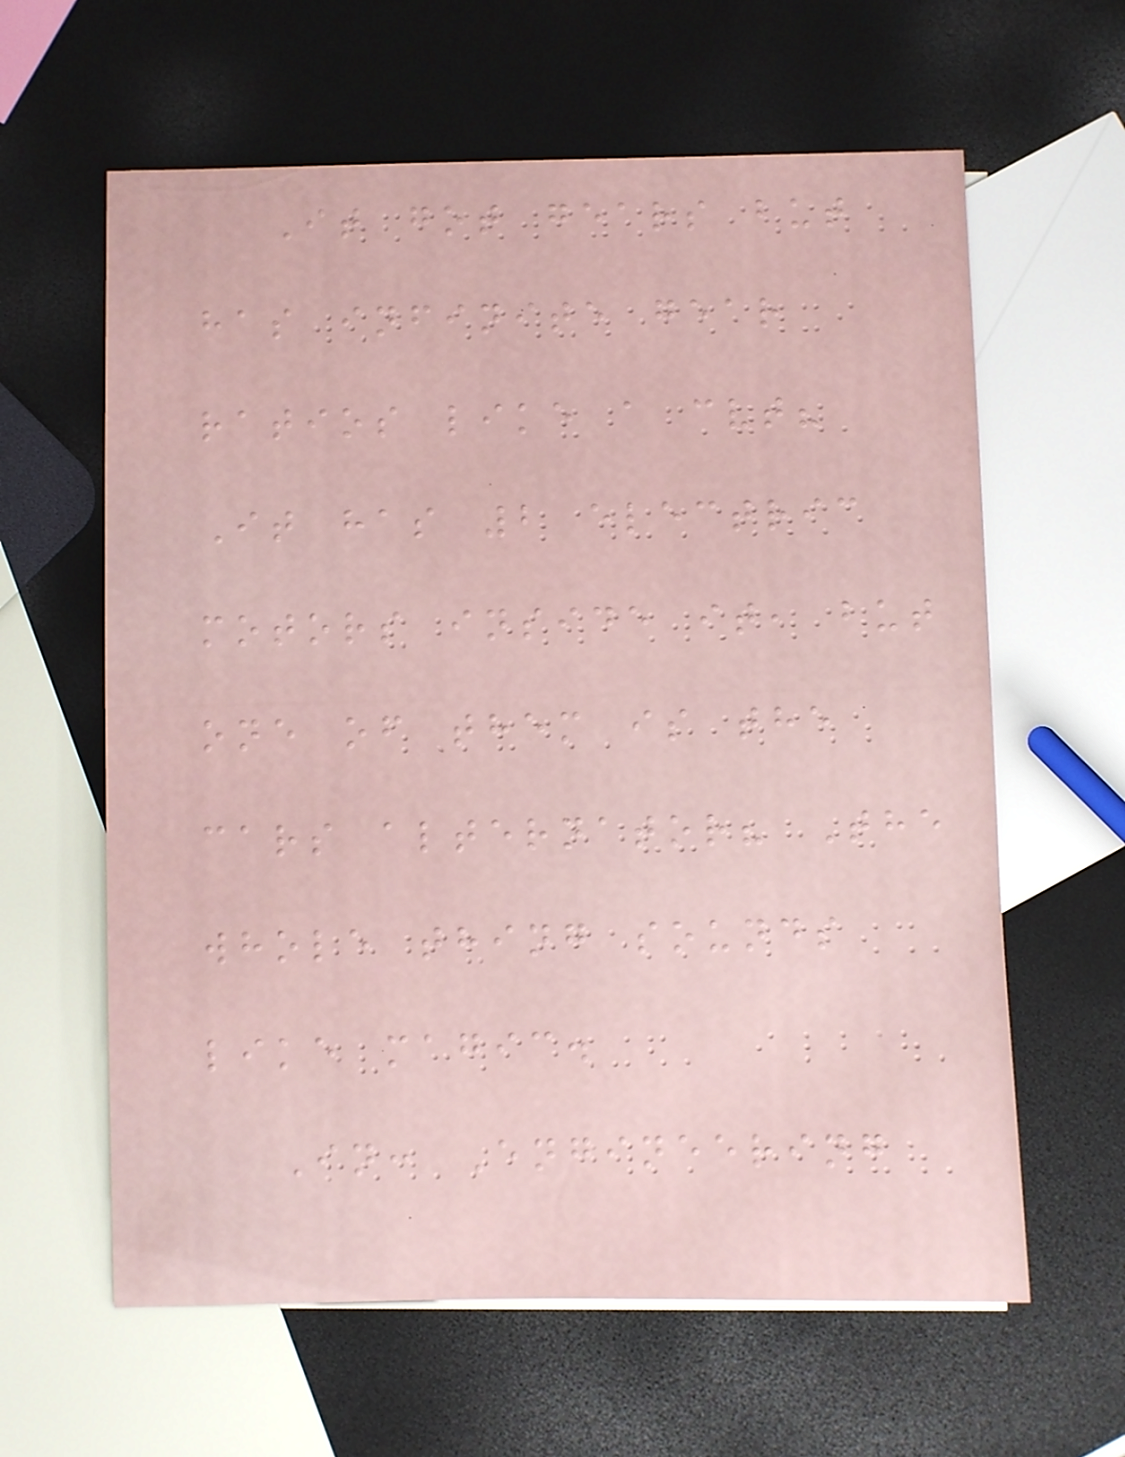It got gears but
has infinite gear
ratios like a cvt?
It has 2 electric
motors inside it, but
one of them is the
cars alternator? The
whole thing sounds
like magic.
In: Engineering
